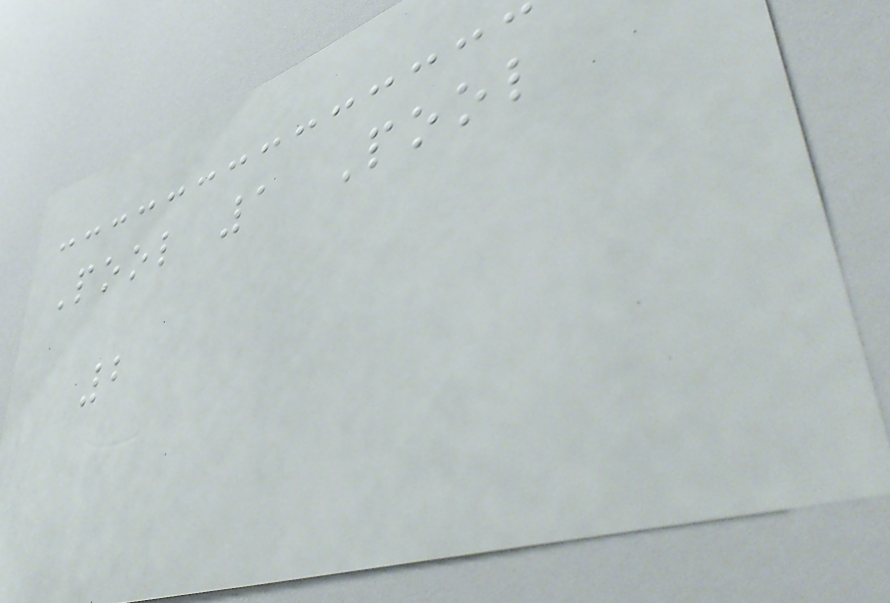Pool 1 Pool
2
